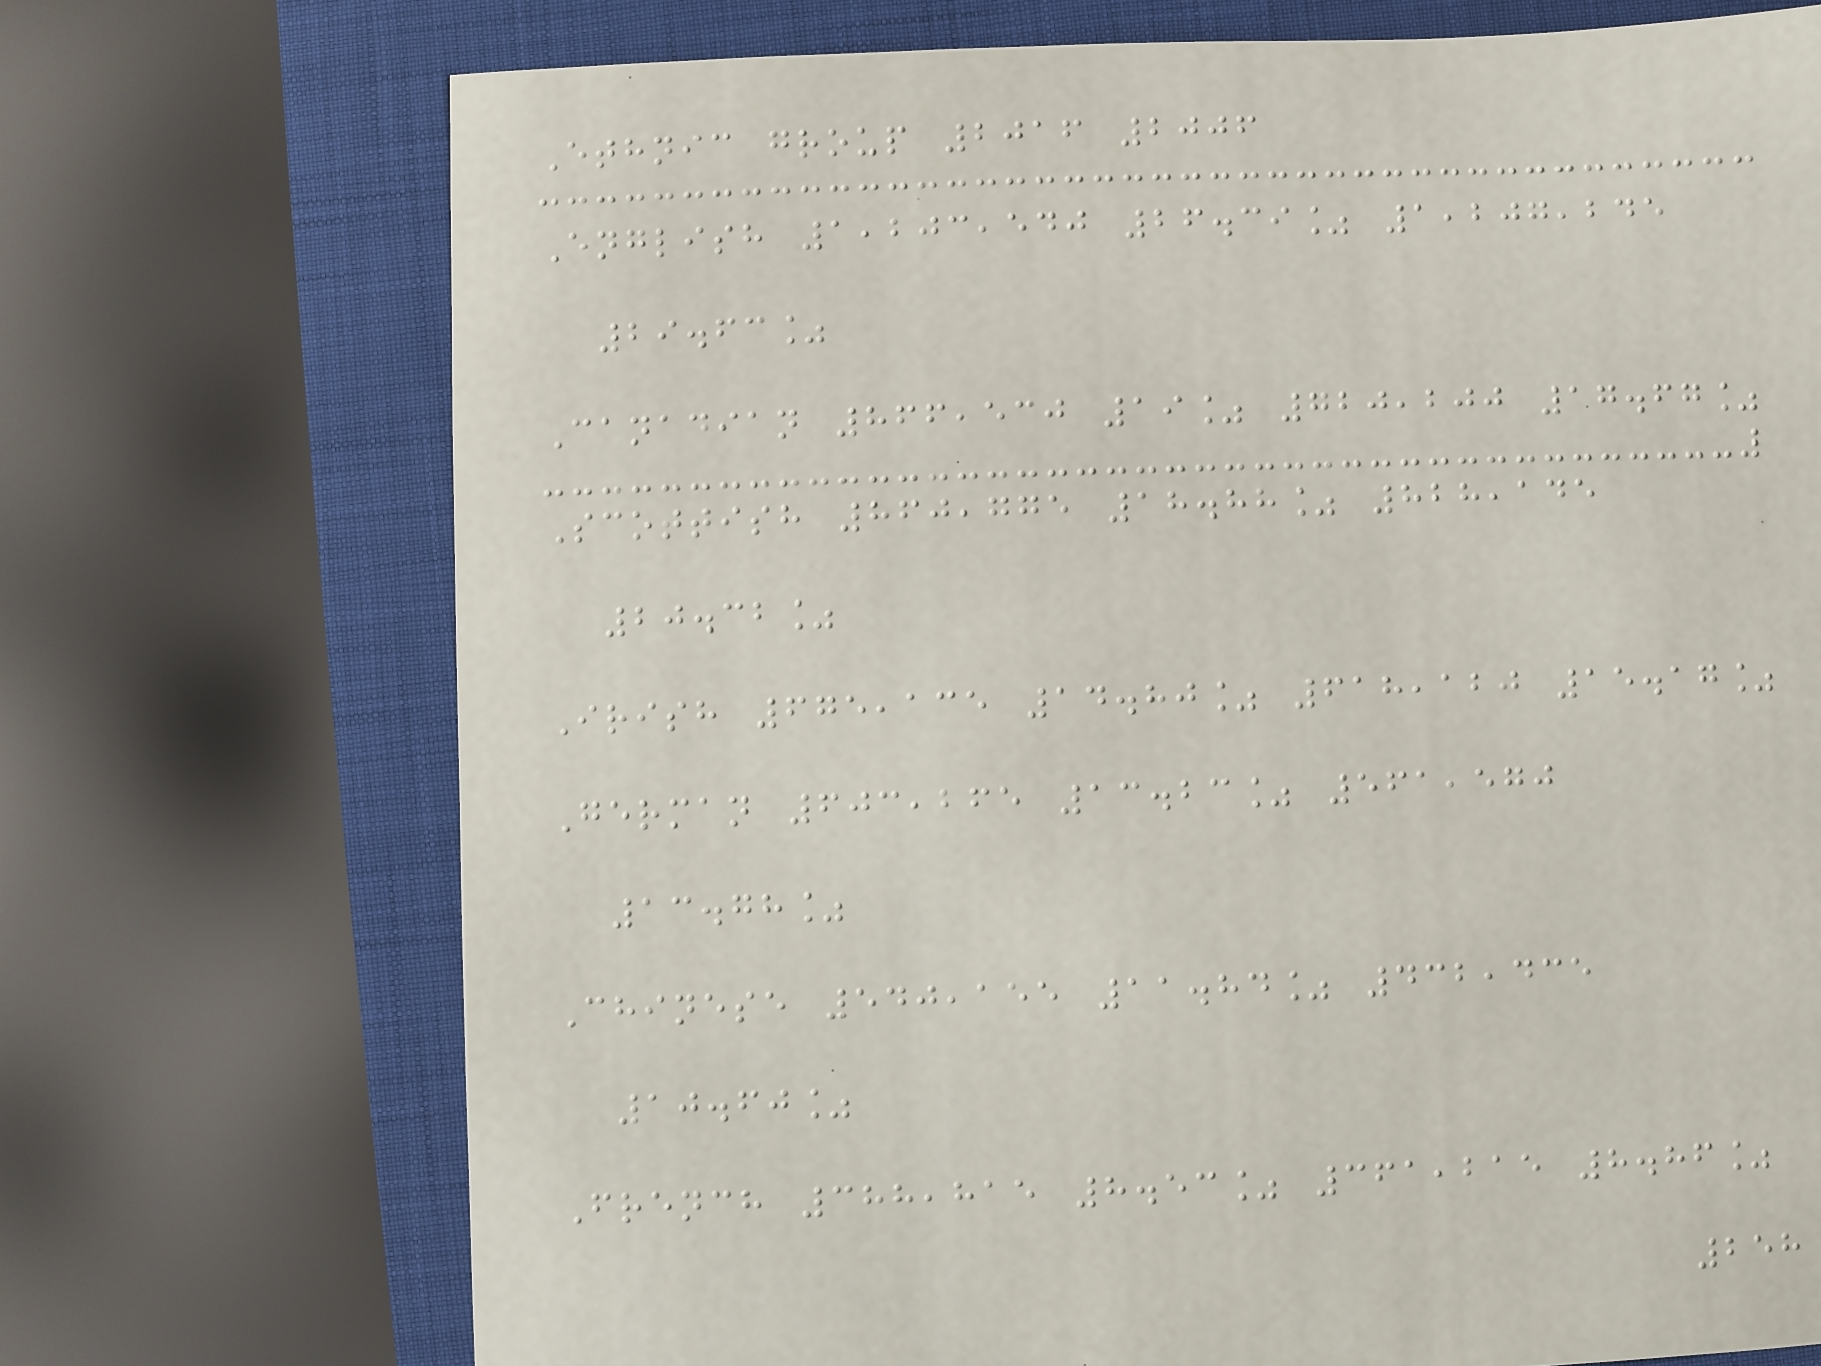Ethnic group 2016 2006
English 1,203,540 26.39% 1,207,245
29.63%
Canadian 866,530 19% 720,200 17.67%
Scottish 860,775 18.88% 828,145
20.32%
Irish 675,135 14.80% 618,120 15.17%
German 603,265 13.23% 561,570
13.78%
Chinese 540,155 11.84% 432,435
10.60%
French 388,815 8.53% 361,215 8.86%
258
